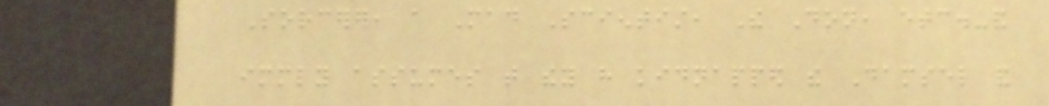Sorcerer, a Mad Scientist, The Don, etc.-and
immediately assumes that they have kidnapped the Damsel and
